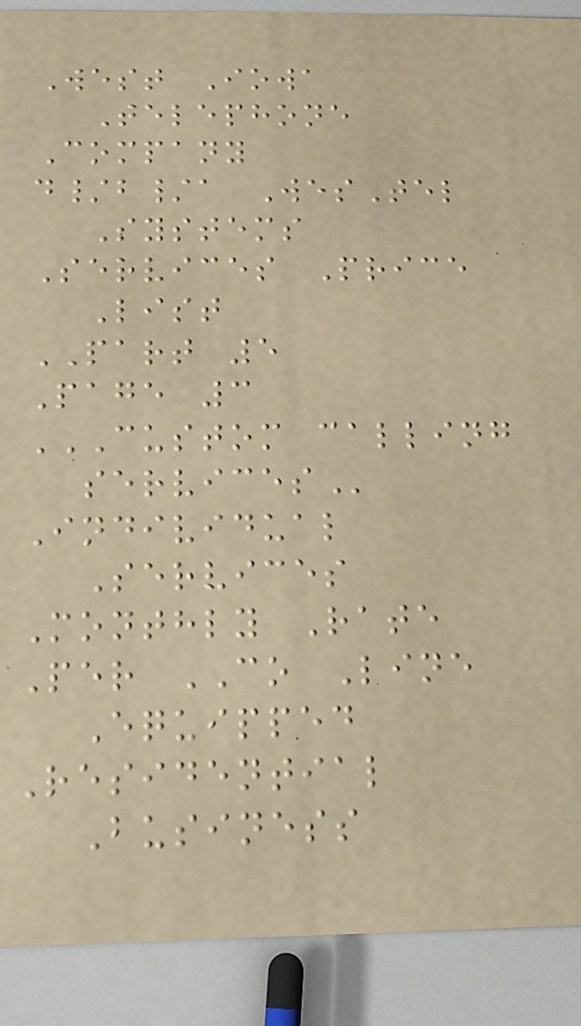West Iowa
Telephone
Company
d/b/a WesTel
Systems
Services Price
List
PART 5
Page 3
CUSTOM CALLING
SERVICES
Individual
Services
Monthly Rate
Per CO Line
Equipped
Residential
Business
